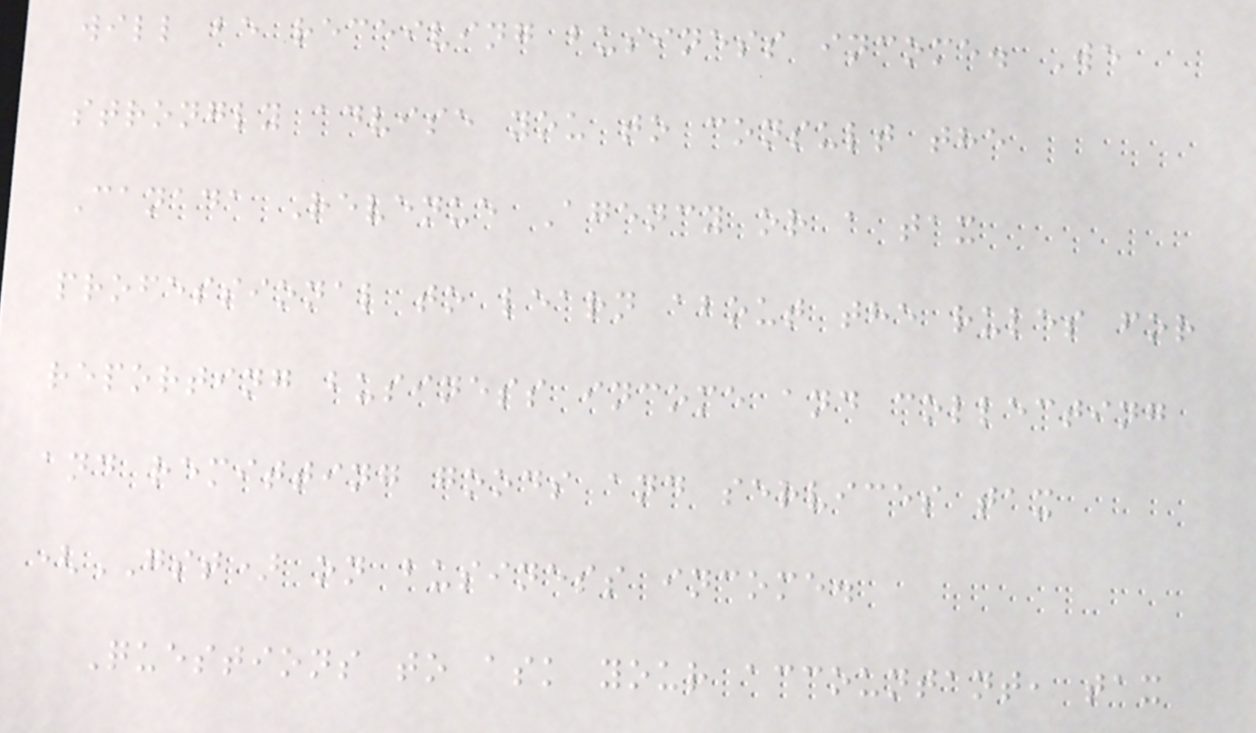will be receiving business income. We
strongly advise you to consult the
Canada Revenue Agency or a tax
professional to learn about the rules for
reporting business income and collecting
and remitting goods and services tax
(GST) on business income.
Questions to ask your accountant, tax
